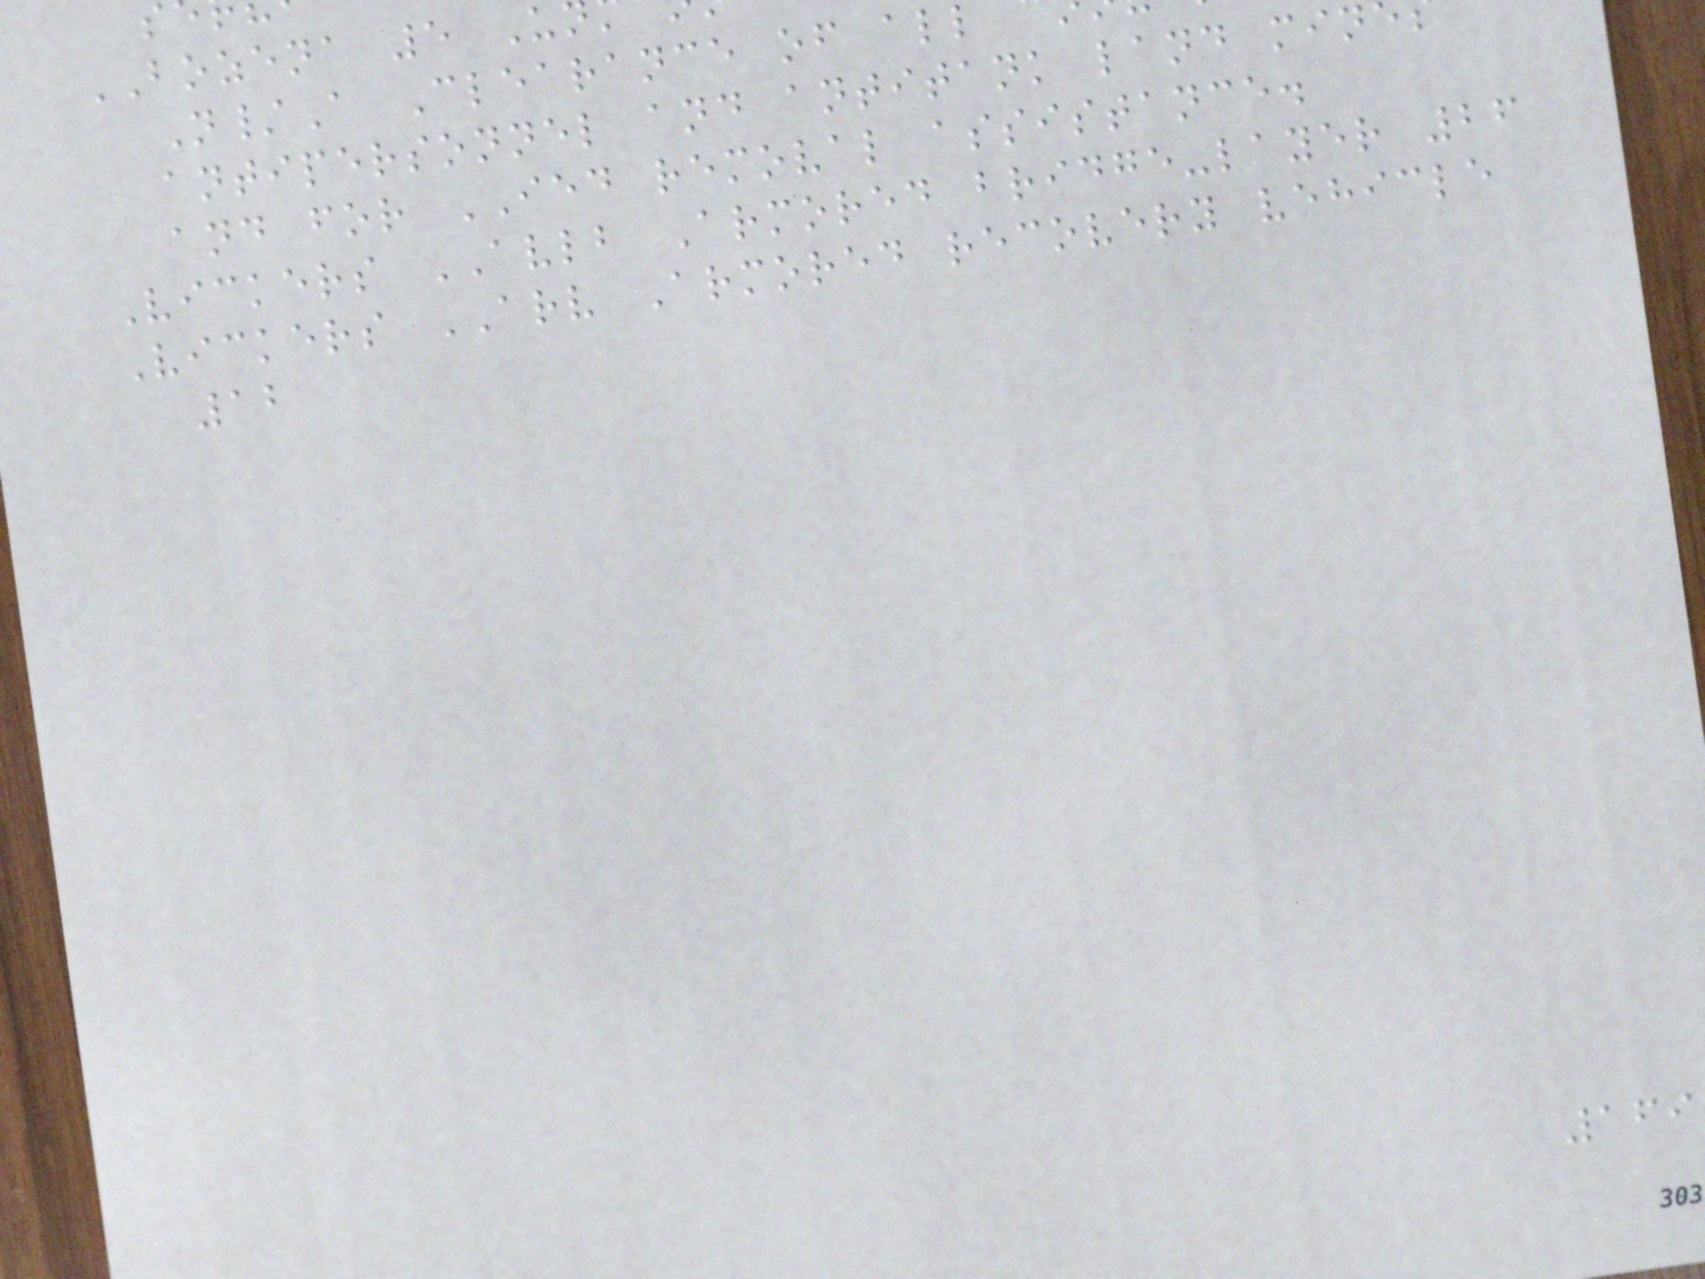BOZENA 5 U
N/A Clearance of all
antipersonnel and antitank land min
and for IED removal assistance.
Vickers AVLB Armored bridge-layer 26
Vickers ARV Armored recovery vehicle
12
169
